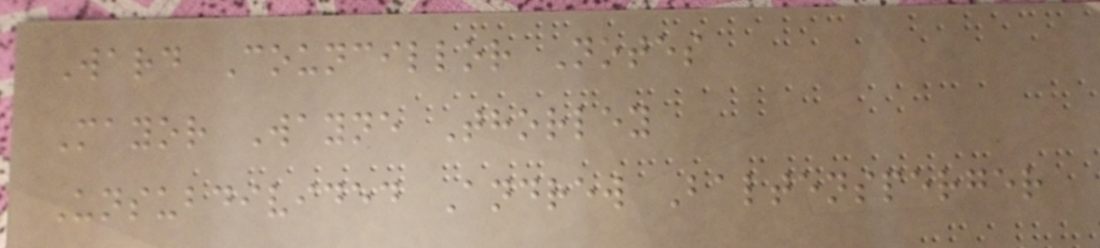Ward Councillor Notes
Mayor Wayne Thorley
Unsubdivided Andrew Baltensperger
